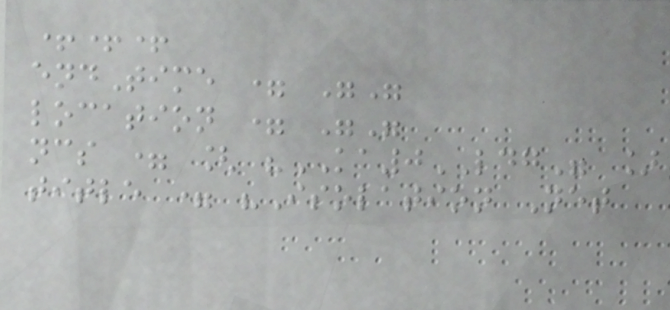+++
endTime = ""
location = ""
ncs = [ "KA0LDG" ]
title = "Isolation Net
